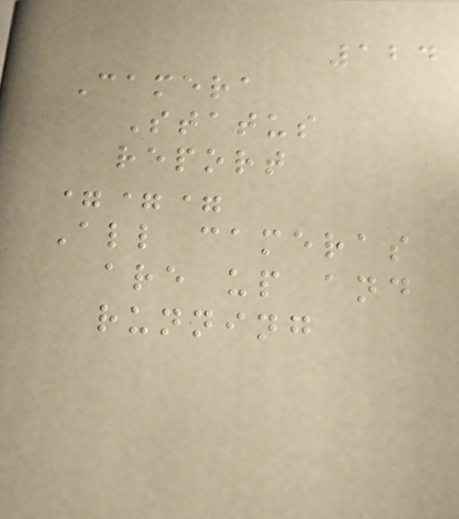124
Camera
Status
report
===
All cameras
are up and
running
